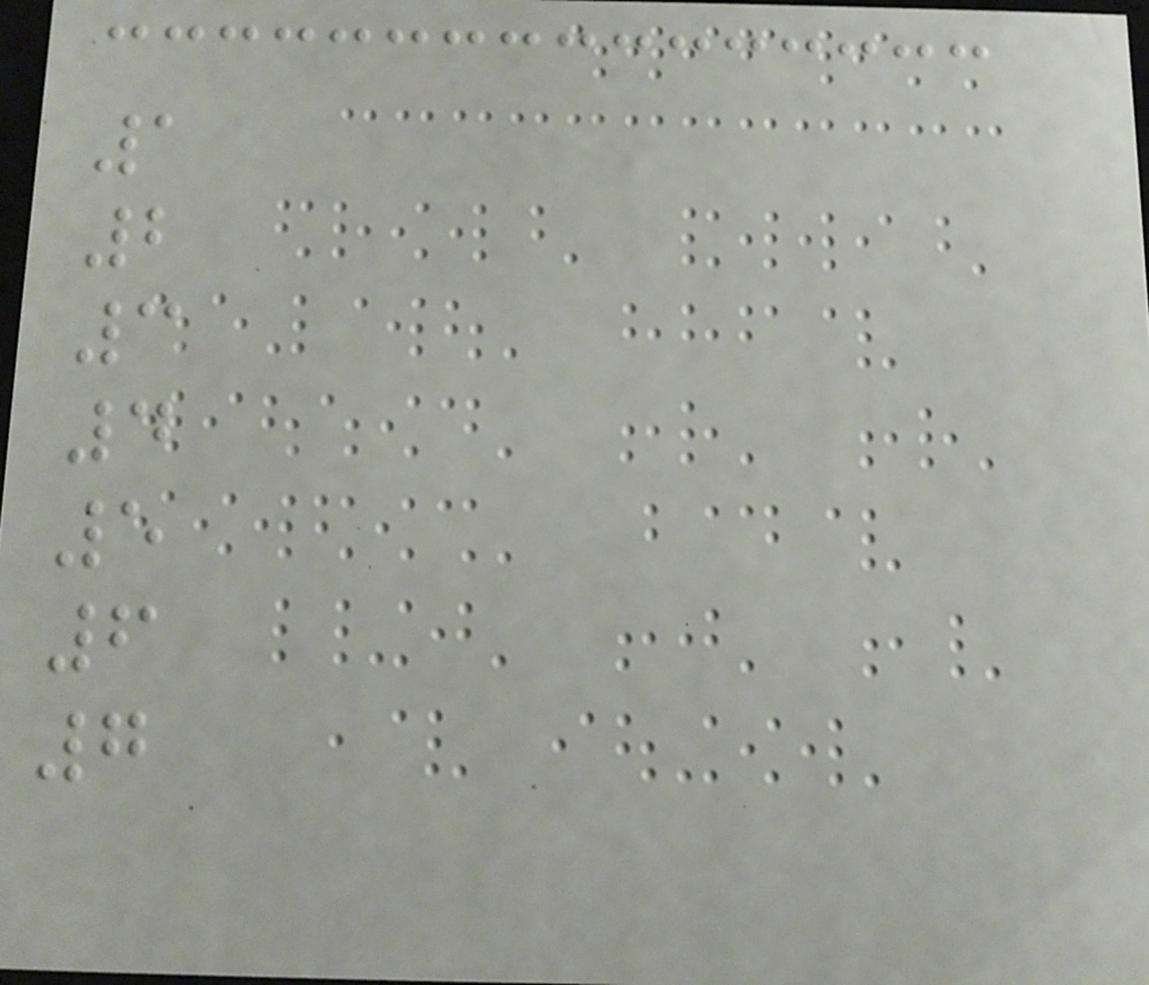1
2
3
4
5
6
7
